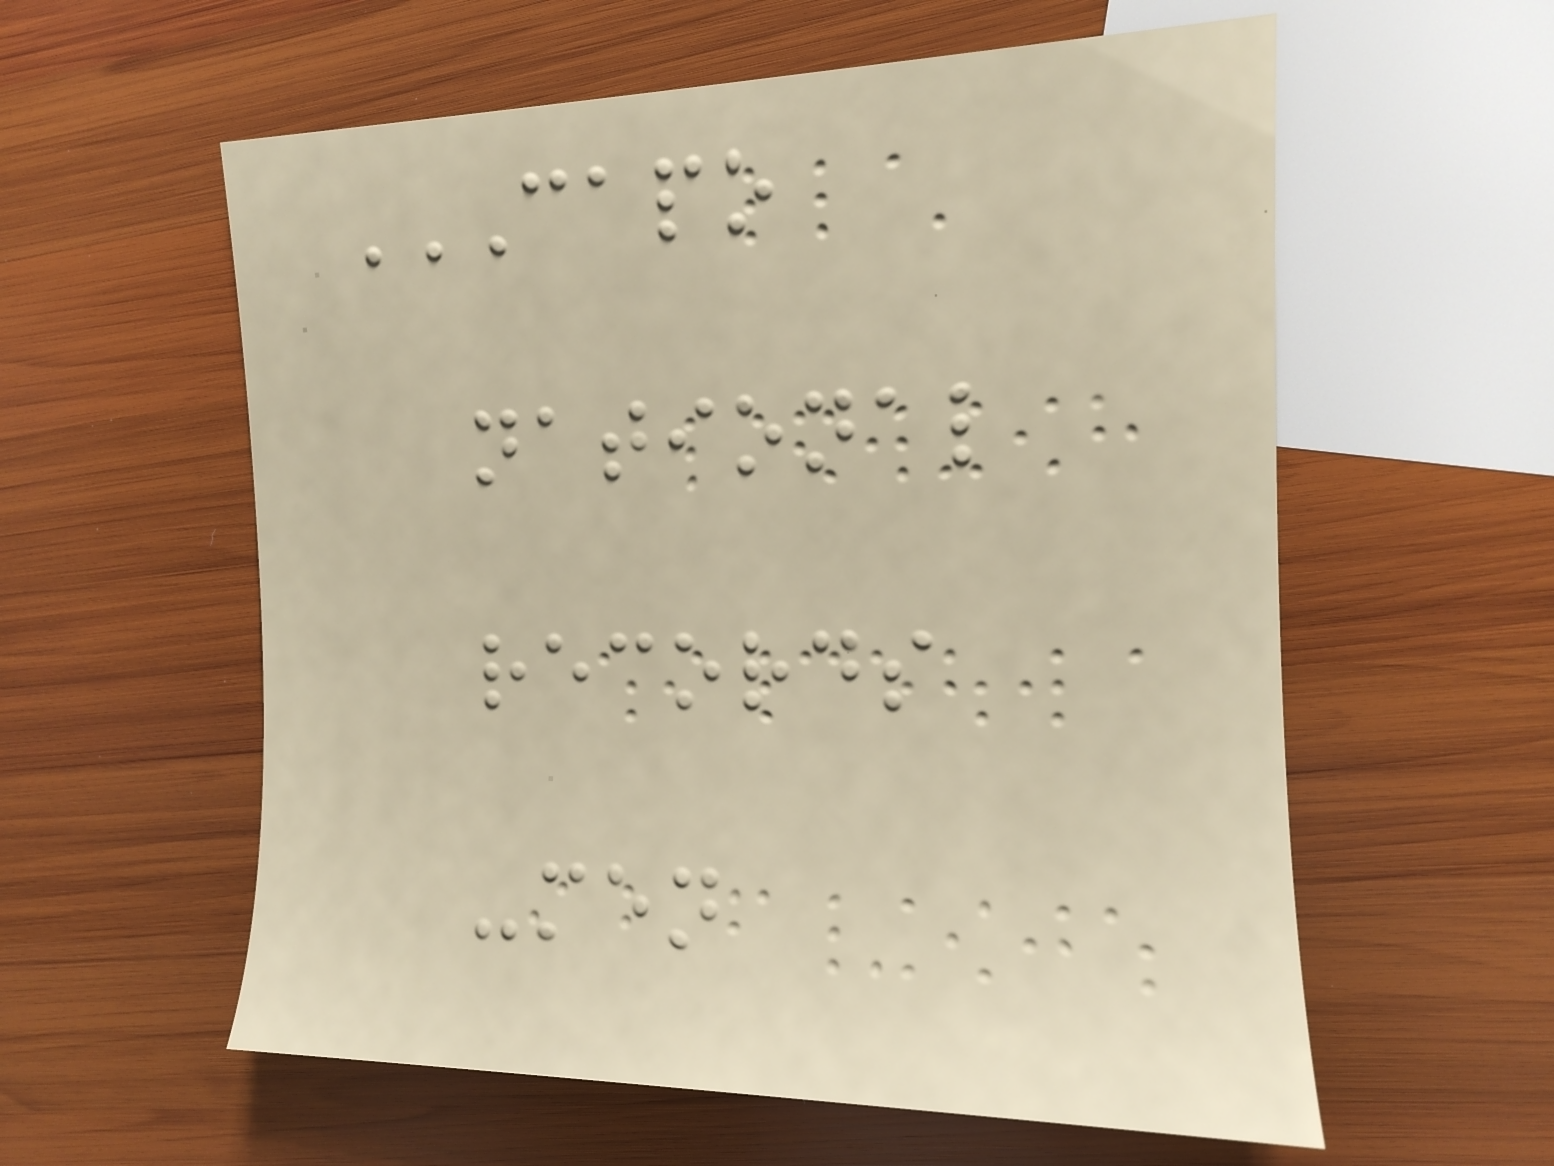CAPO
NATIONAL
RECORDS
-MEN
